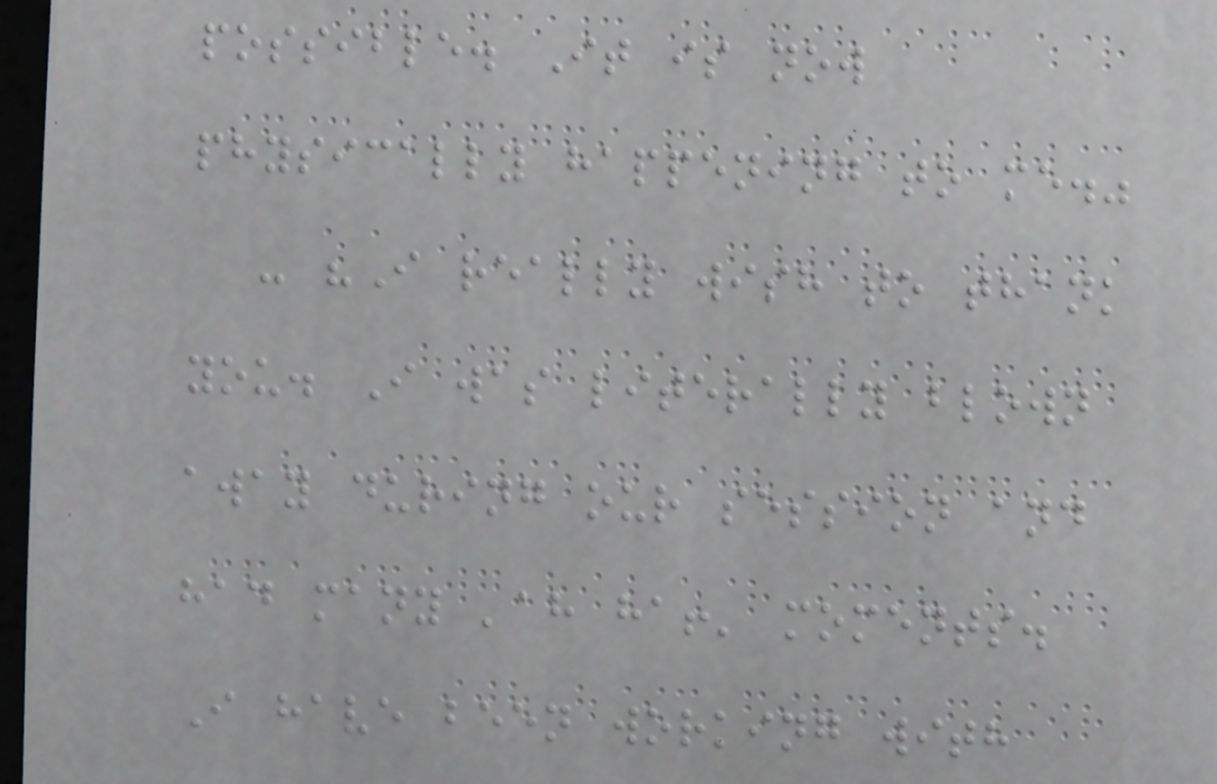possible. It is now
physically happening to me."
- "I really wish to thank
you. I was literally blown
away during our session and
had many 'ah ha!' moments.
I have been working with
